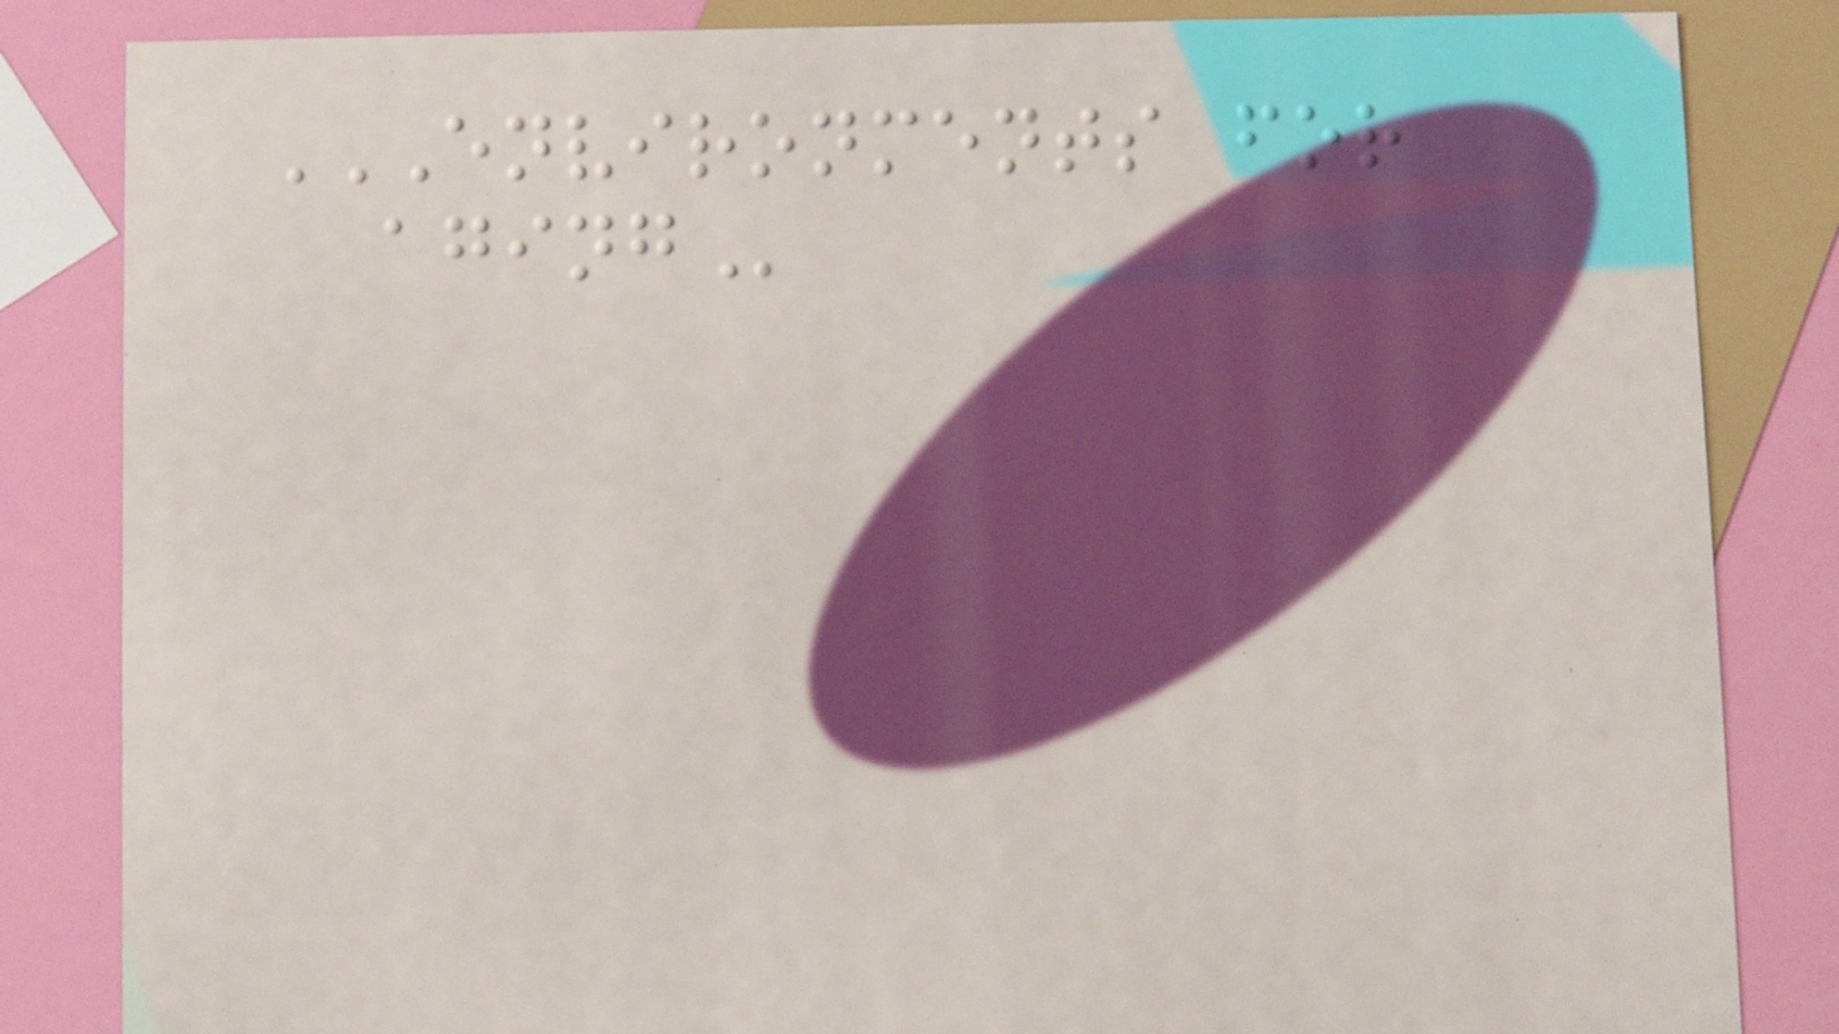ENVIRONMENTS FOR
AGING
